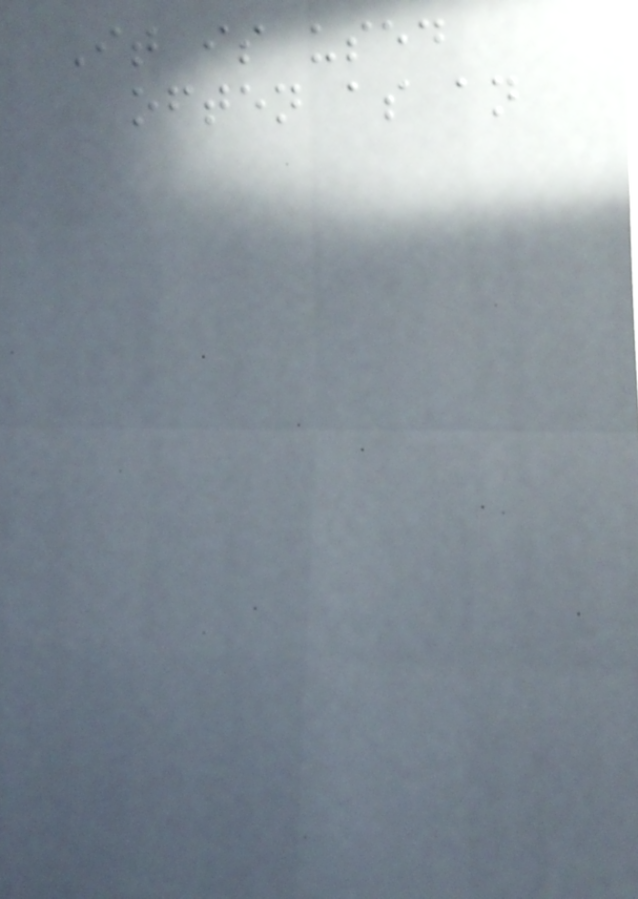It is used
often as an
